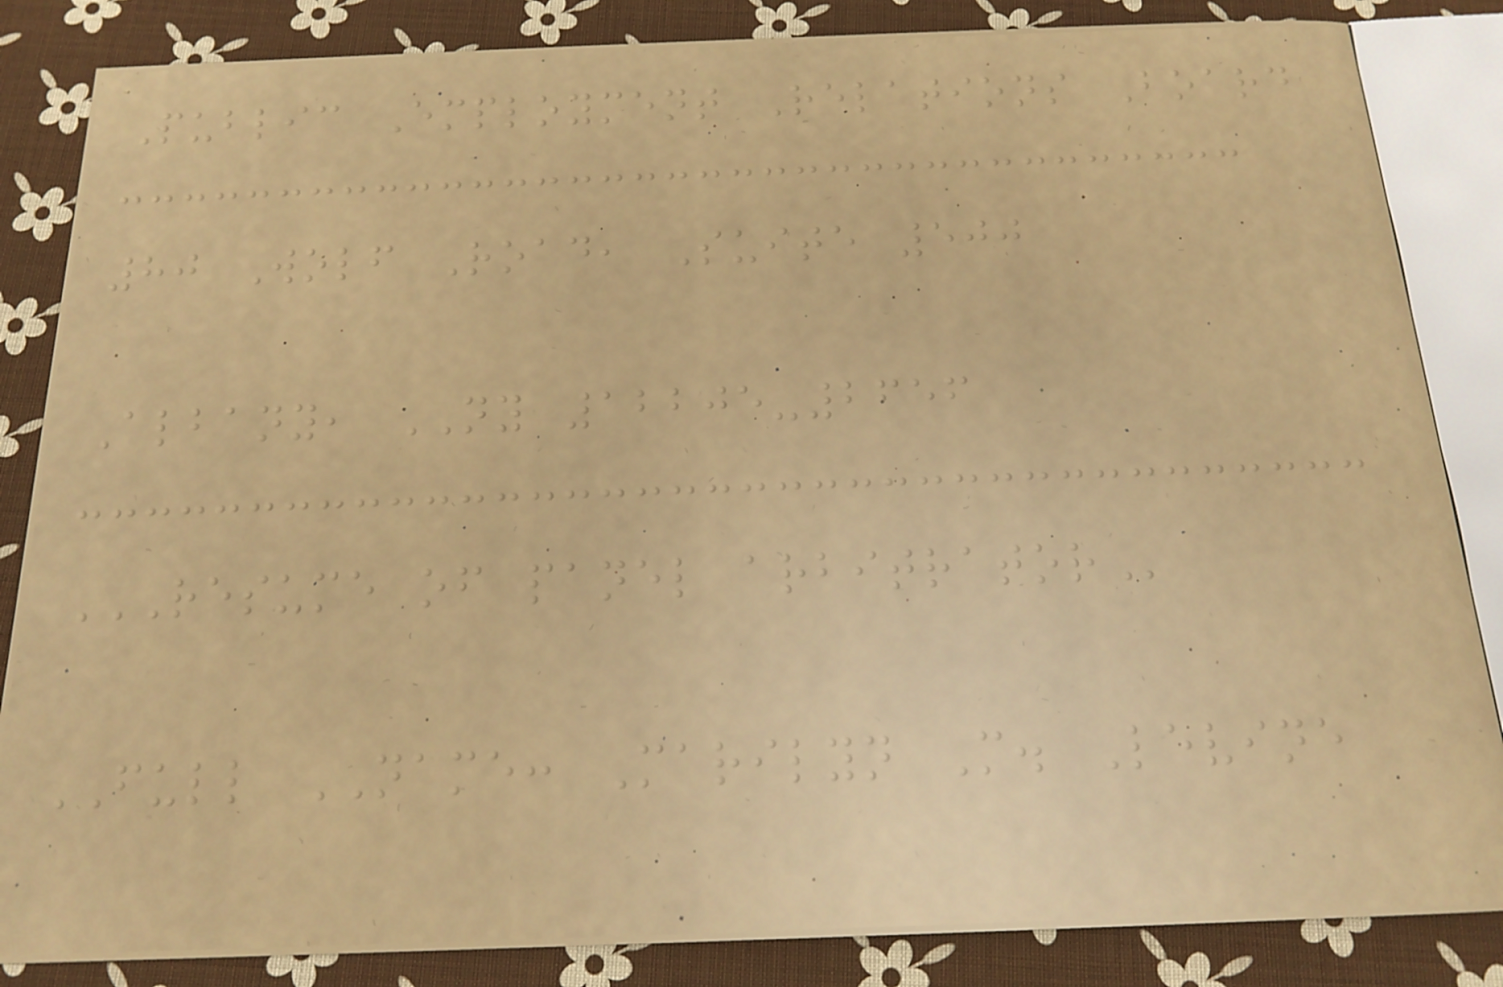Public Employment Relations Board
80 Wolf Road, Suite 500
Albany, NY 12205-2656
RESUME OF PANEL ARBITRATOR
FULL NAME: Marilyn M. Levine
